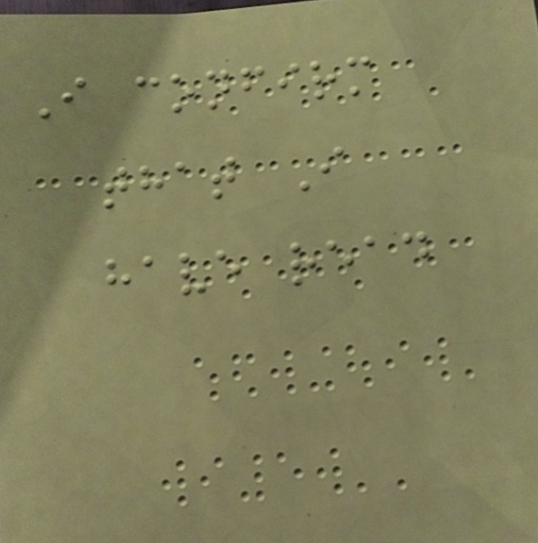I confirm
that I
have read
